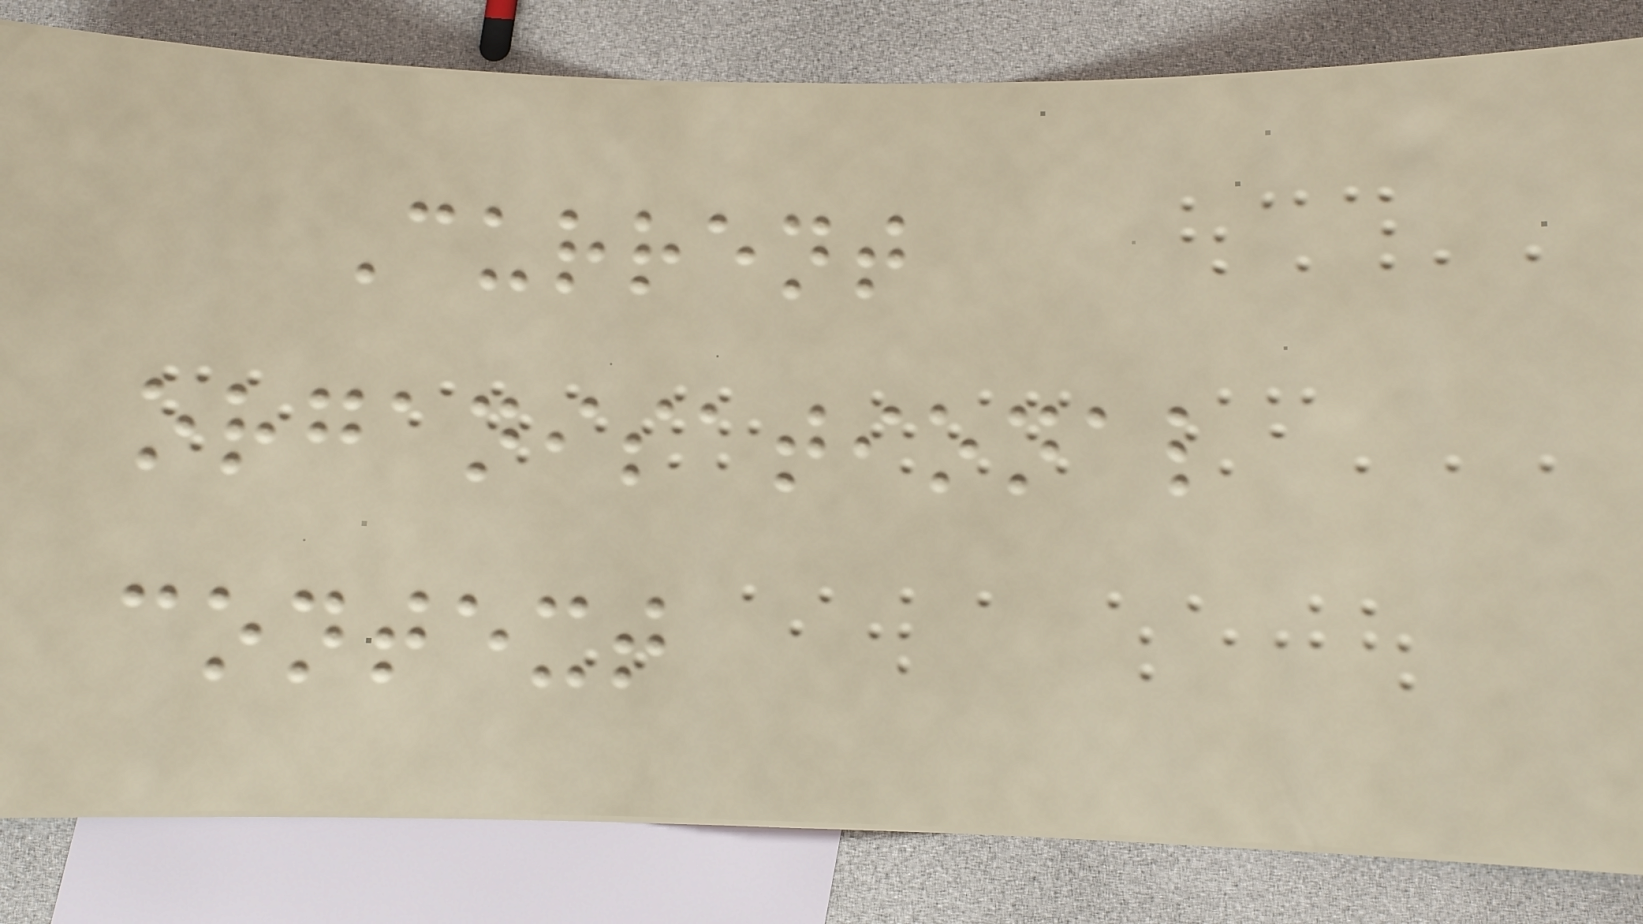Current
organisational
context
